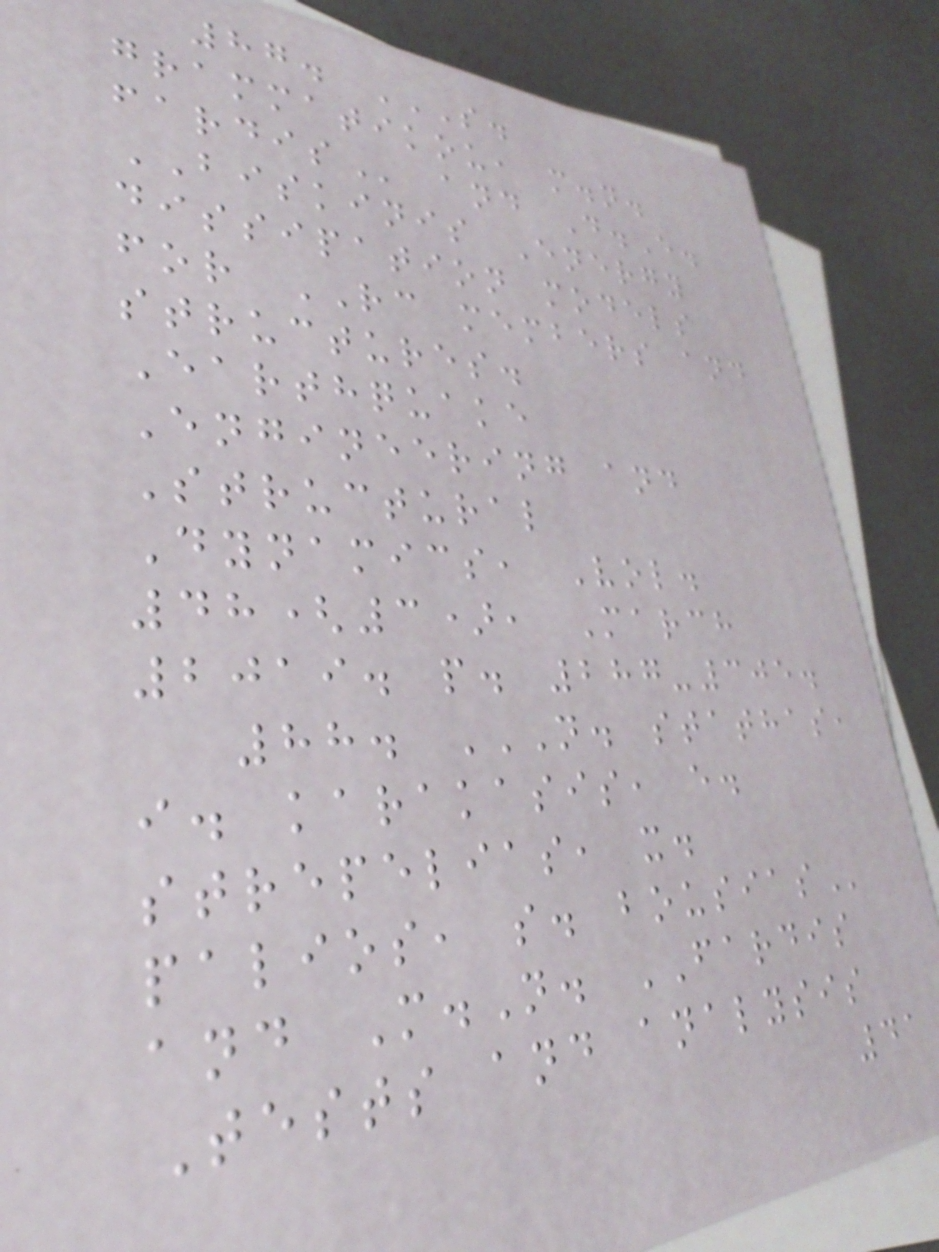87. S.
GRAMMATIKOU, M.N.
FARDIS and D.E.
BISKINIS Energy
dissipation models
for RC members and
structures.
Earthquake
Engineering and
Structural
Dynamics, Vol.
48(3), March
2019. p. 287-305.
88. N. STATHAS,
I. KARAKASIS, E.
STREPELIAS, X.
PALIOS, S. BOUSIAS
and M.N. FARDIS
Tests and analysis
41
